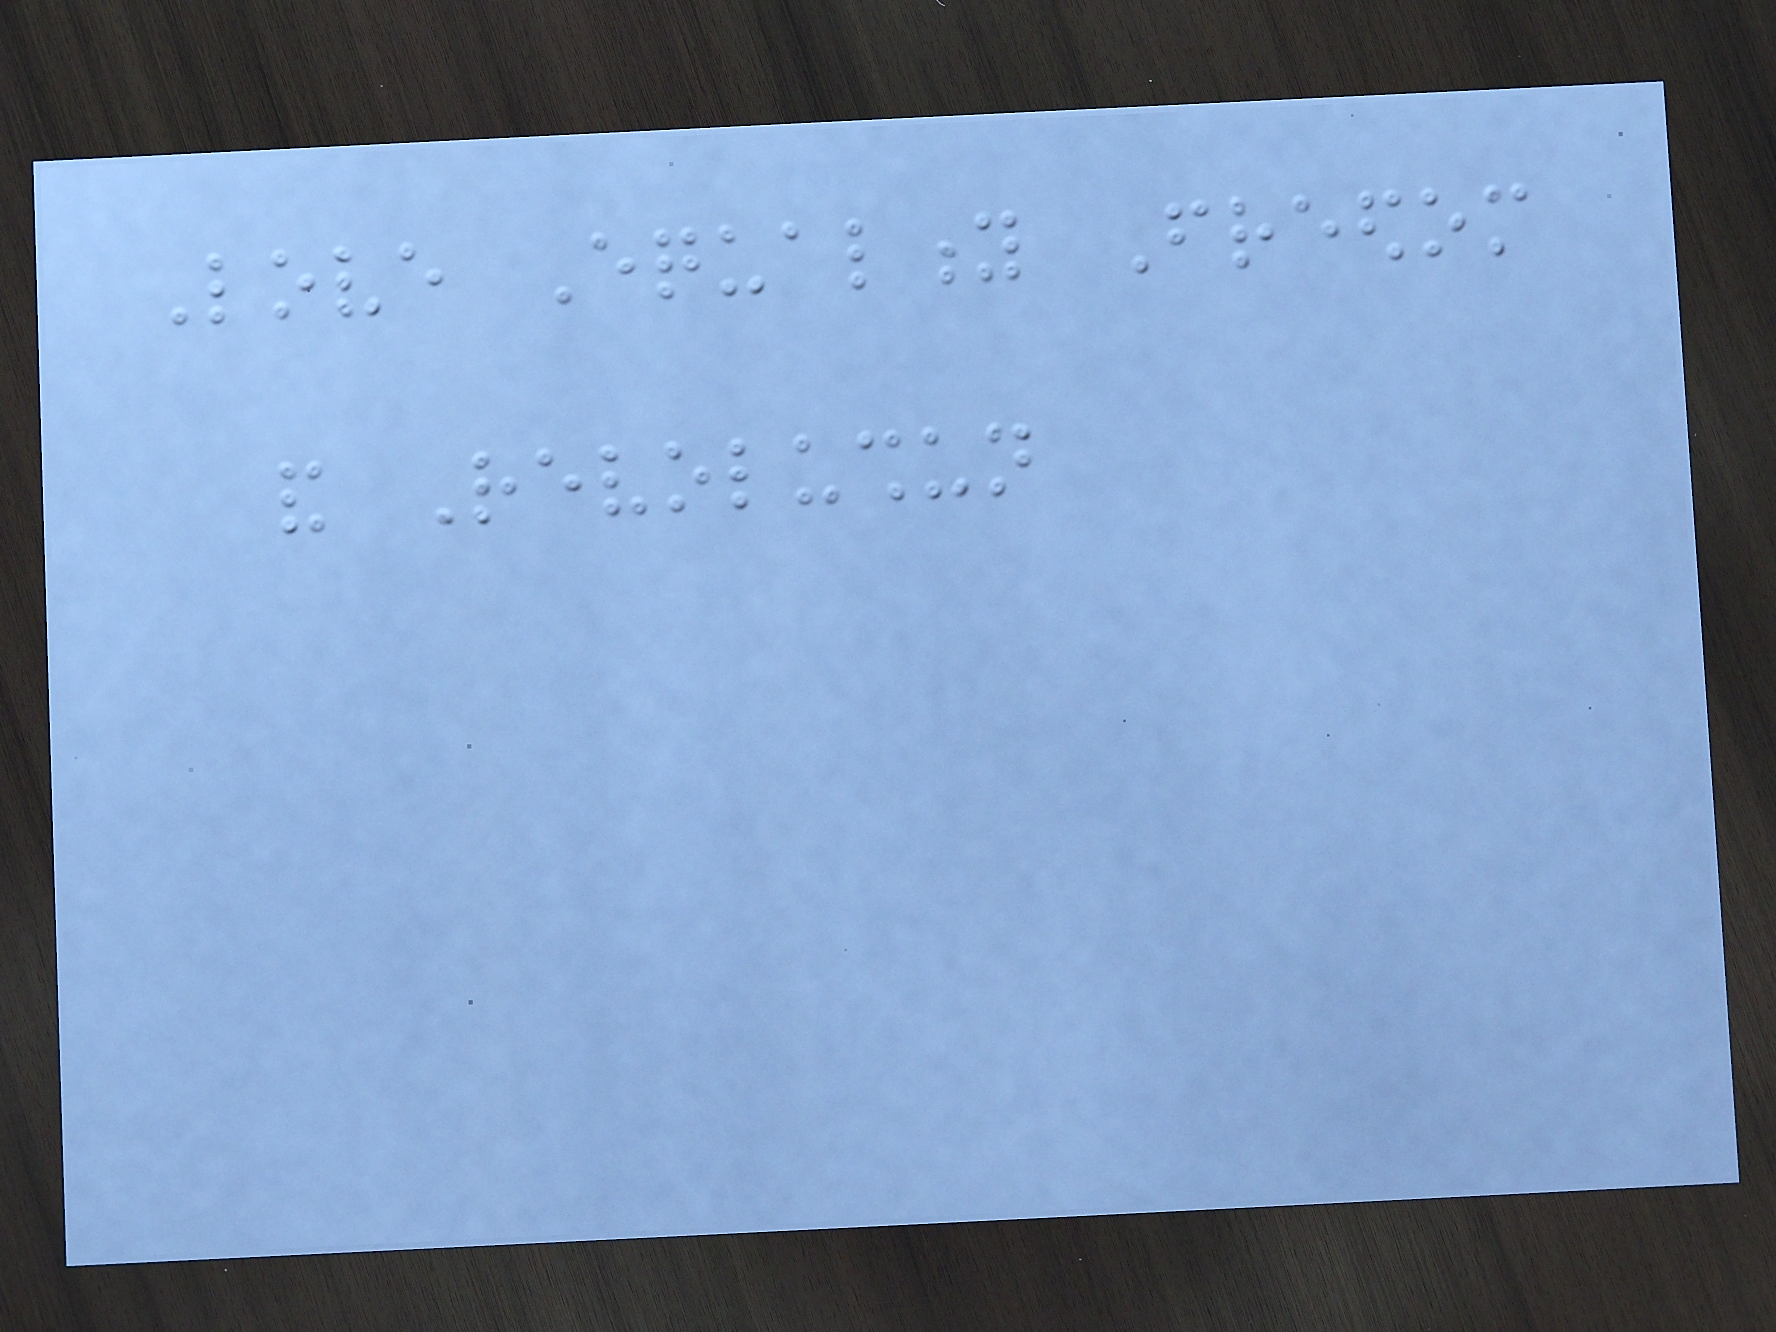Love Equality Freedom
and Revolushun
